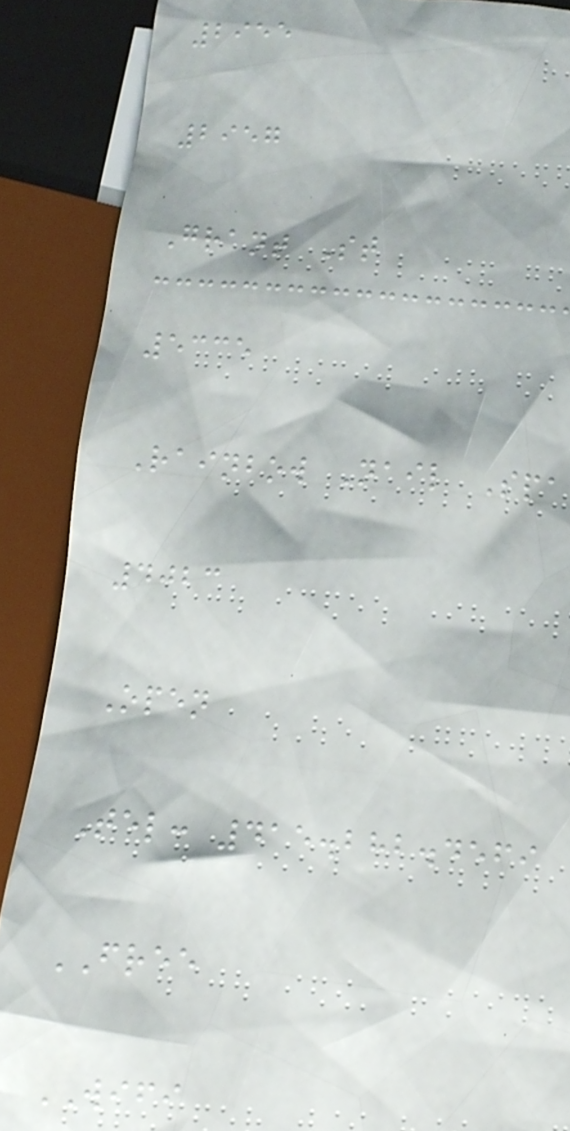2955
2957
Grant St
5335
Rainbow Nail Spa
4023
Open
Tel: 415.282.4569
FREE
WIFI
